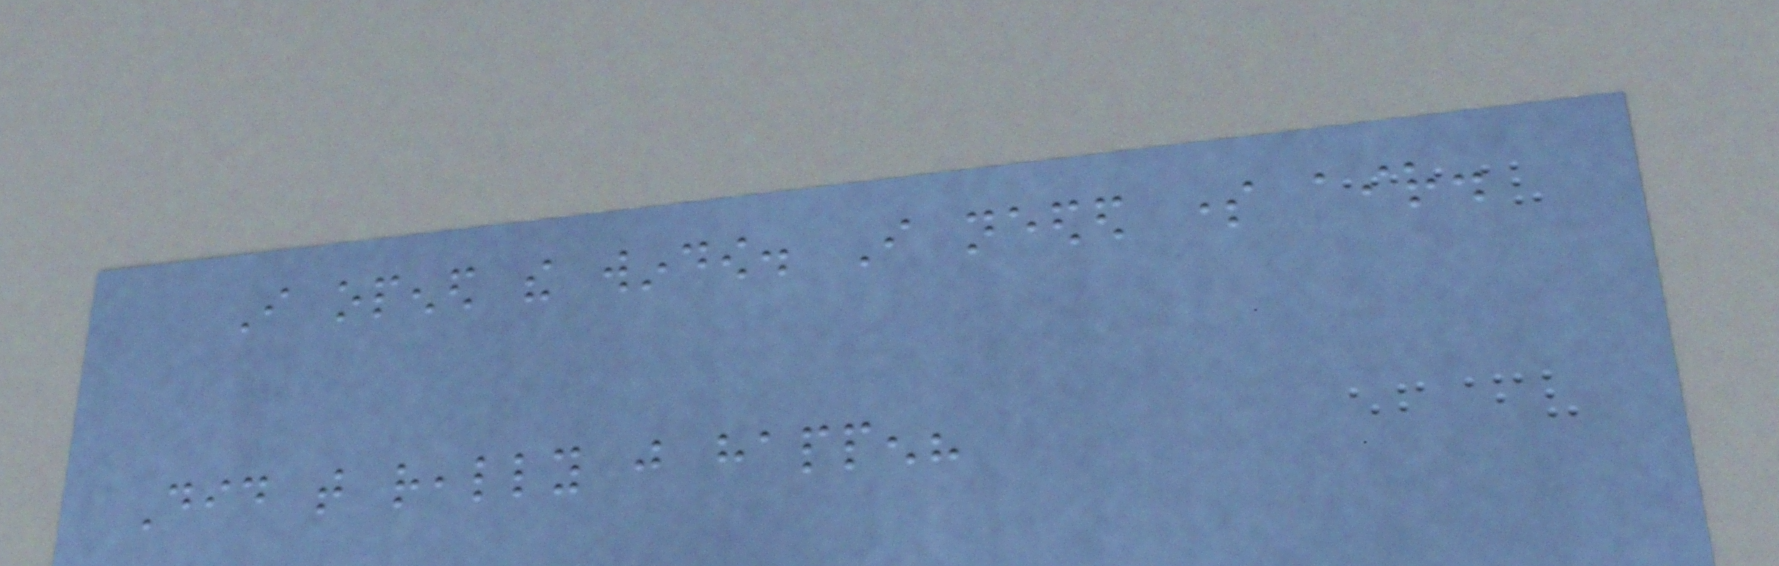I opened the window. I needed some air.
Did that really just happen?
